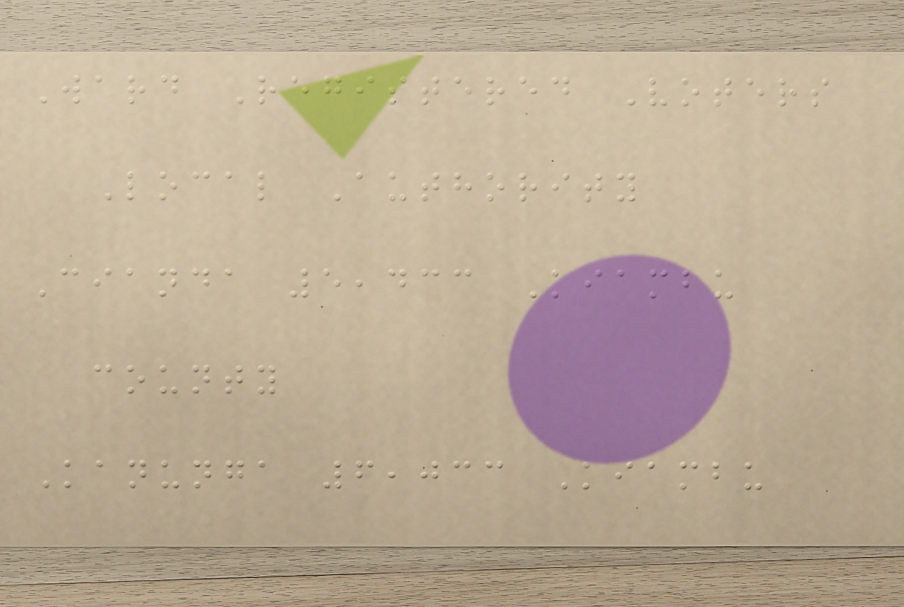Ward Registered Voters
Local Authority
Cianda 5,433 Kiambu
county
Kanunga 6,033 Kiambu
